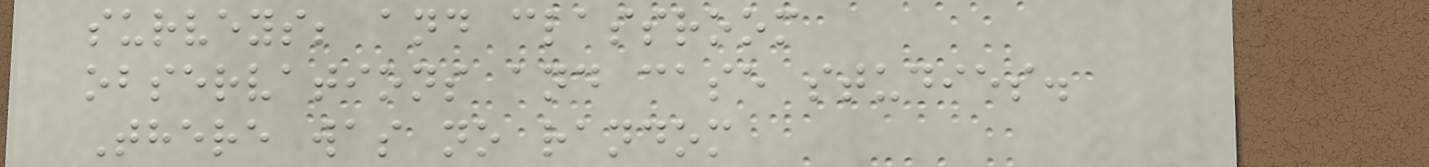surveys; and classroom
observations and case studies.
There was no random
